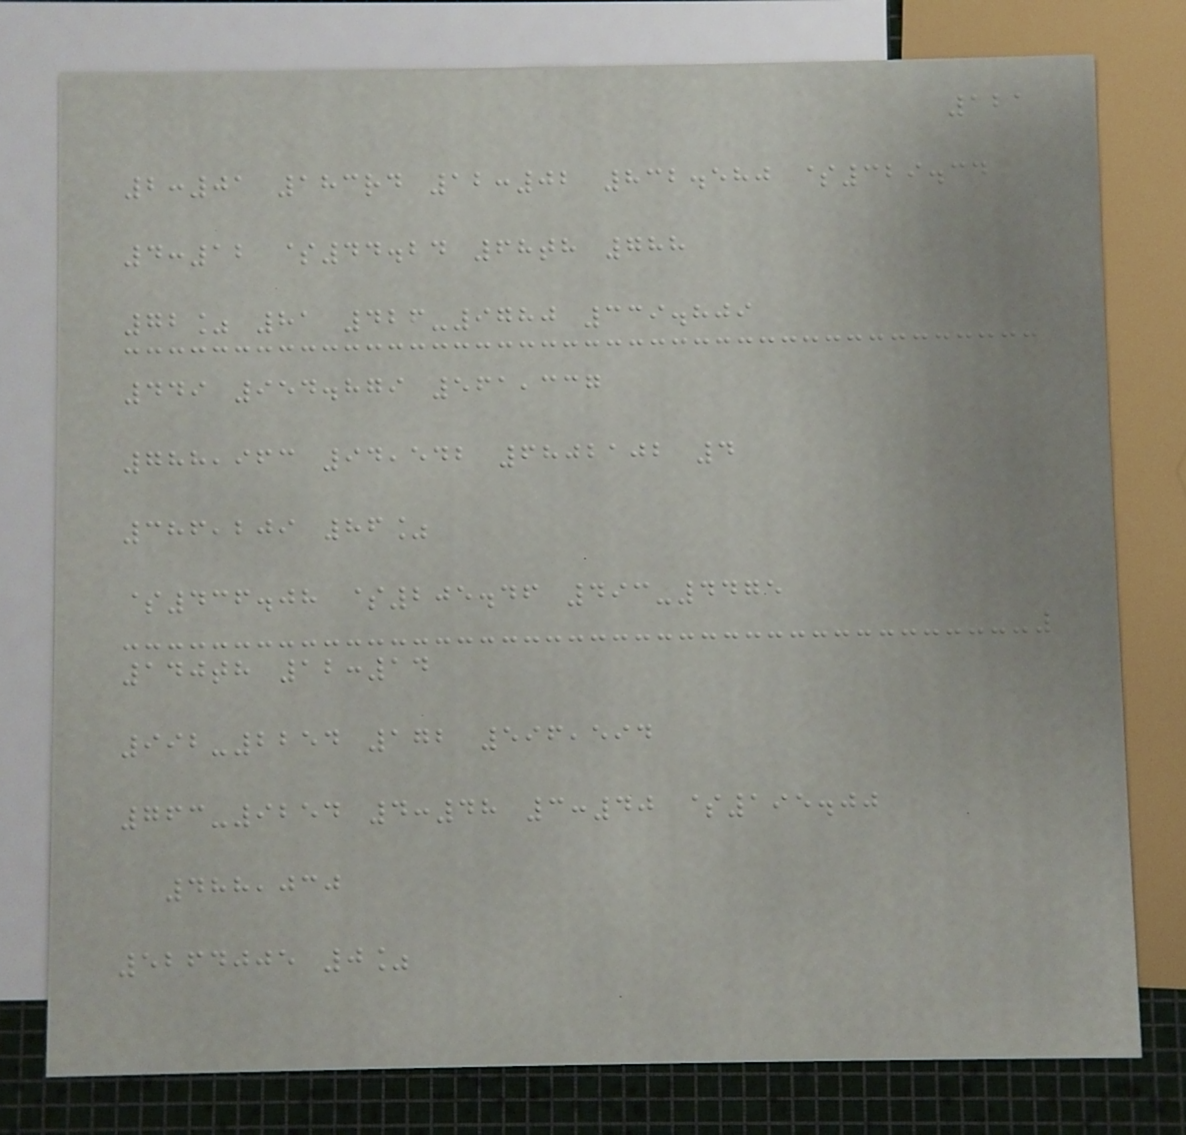121
2:01 183rd 12:02 832.580 $329.34
4:12 $44.24 68th 788
72% 81 426-9780 339.809
449 954.879 561,337
788,963 94,542 6802102 4
386,209 86%
$436.08 $205.46 493-4475
140th 12:14
992-2254 172 596,594
763-9254 4:48 3:40 $195.00
488,030
5264005 0%
